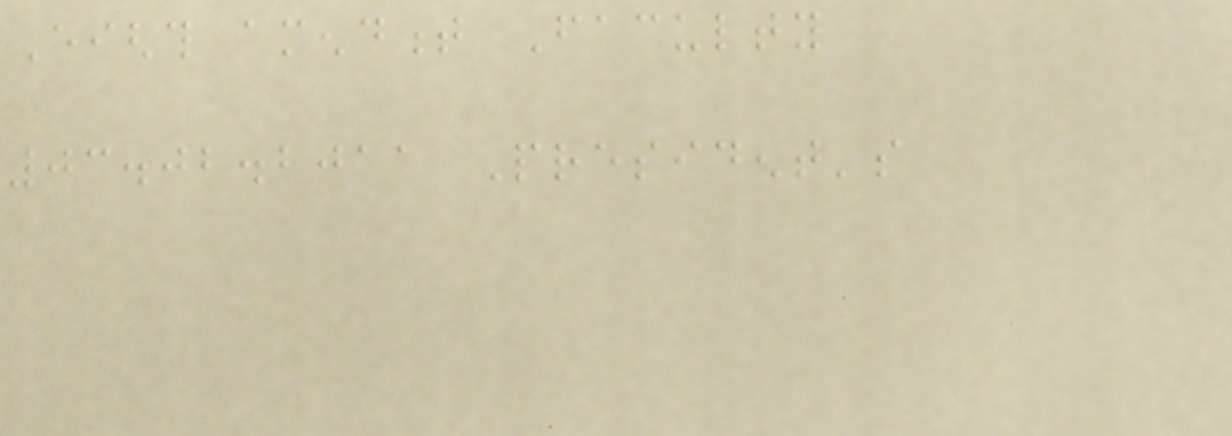Eighth amendment Faculty
03.02.2011 President's
